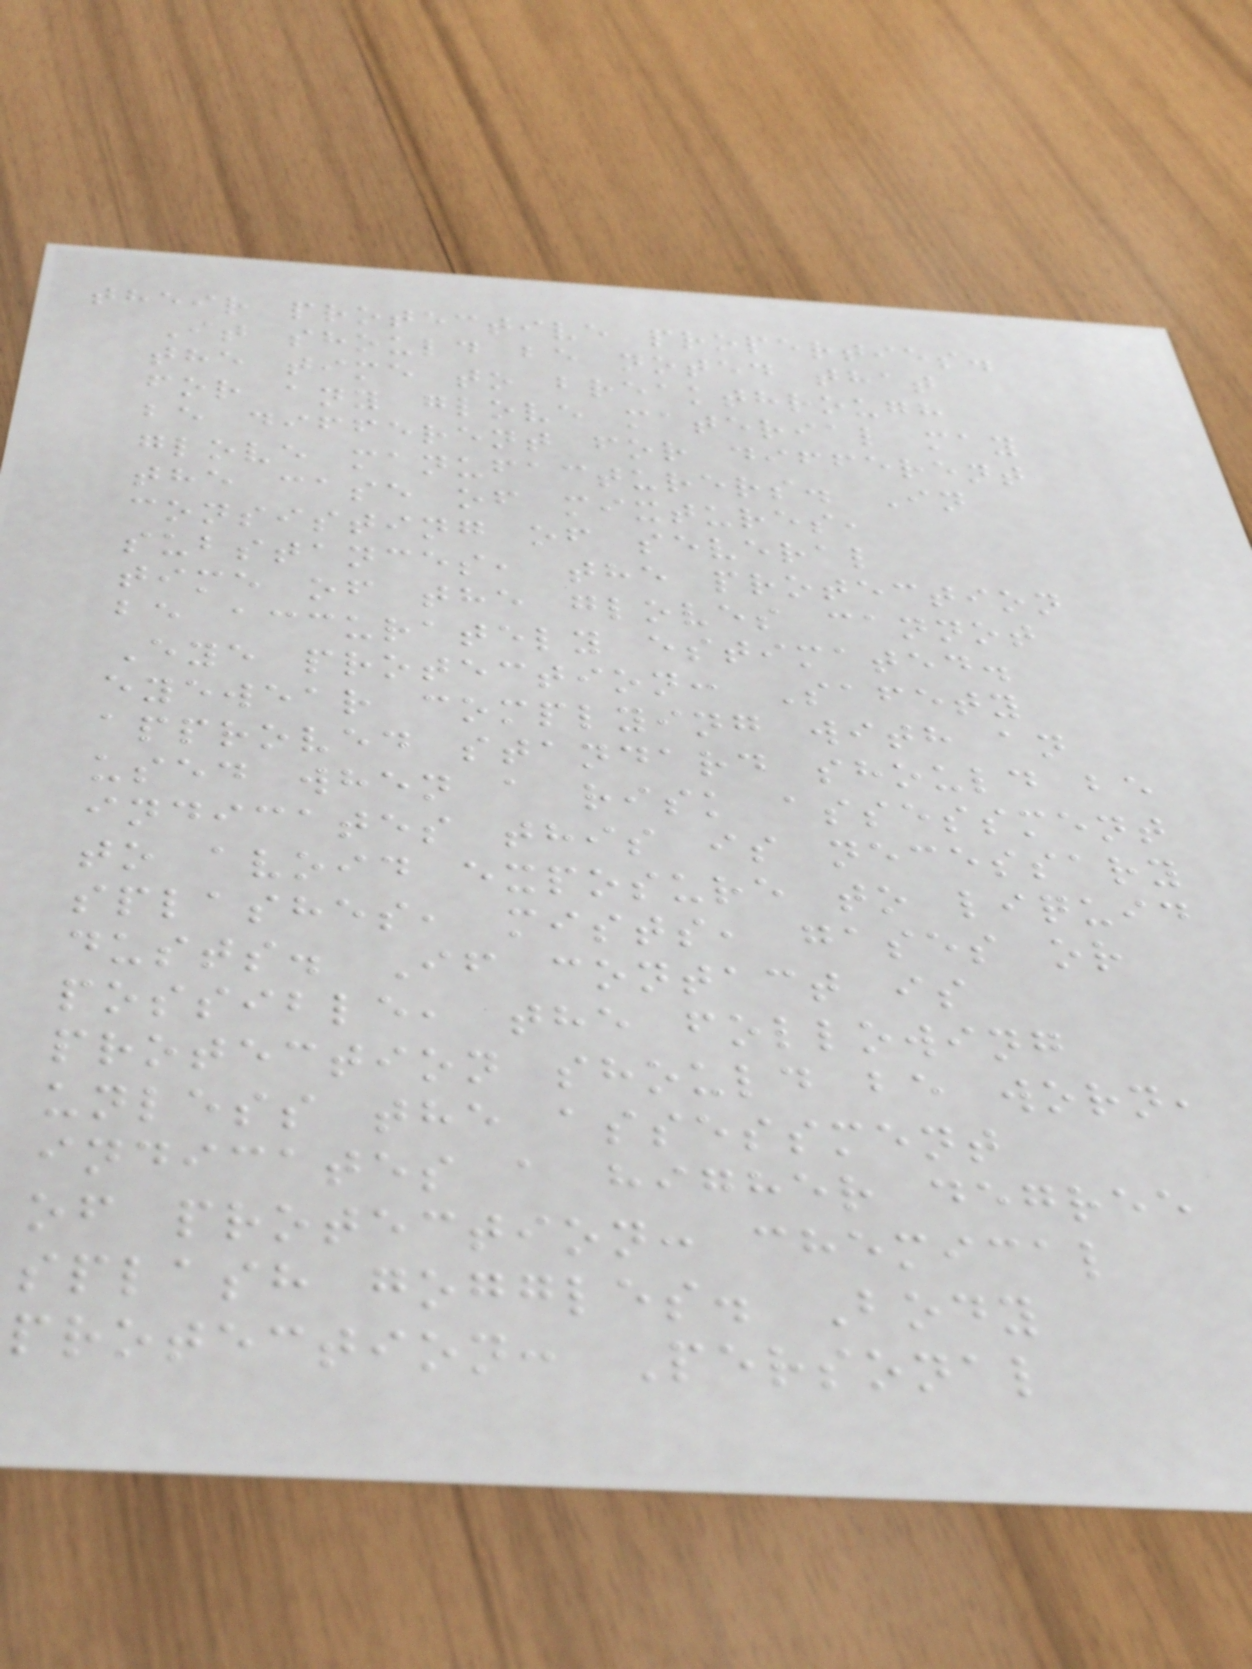their protective properties.
It should be noted that
the time to breakthrough
for any glove material may
be different for different
glove manufacturers. In
the case of mixtures,
consisting of several
substances, the protection
time of the gloves cannot
be accurately estimated.
Eye protection: Safety
eyewear complying with an
approved standard should be
used when a risk assessment
indicates this is necessary
to avoid exposure to liquid
splashes, mists, gases or
dusts. If contact is
possible, the following
protection should be worn,
unless the assessment
indicates a higher degree
of protection: chemical
splash goggles. Body
protection: Personal
